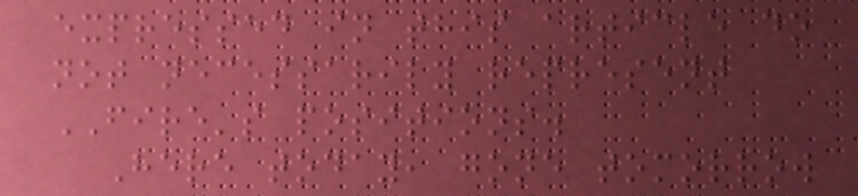expressed in this article do
not necessarily represent
FIRE's positions.
Here today, gone tomorrow
